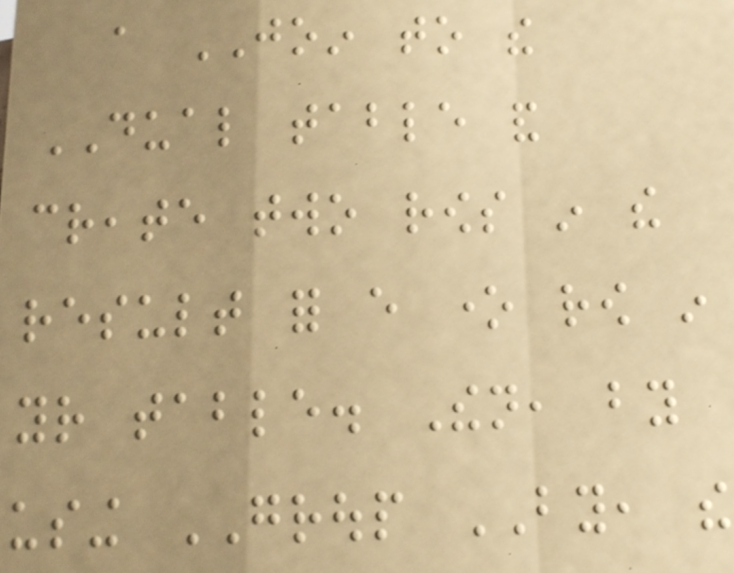a JOIN to the
DUAL table and
create two rows in the
result for every one row in
your table. Then, by
using GROUP BY, the
